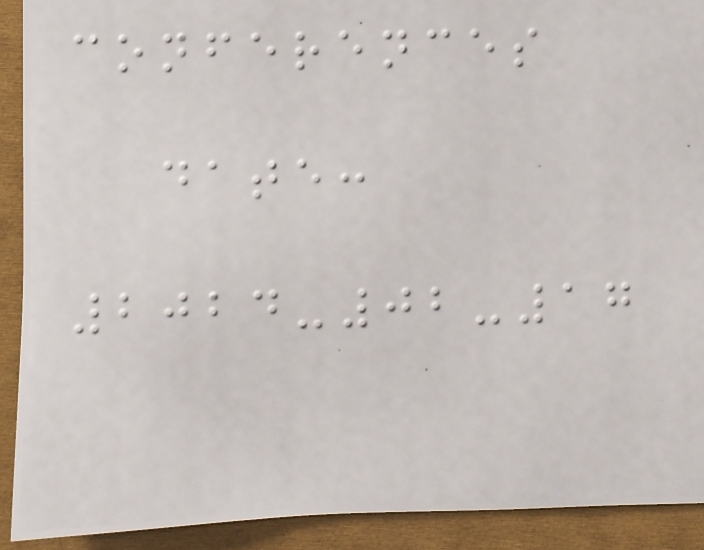conferences
date:
2024-02-17
